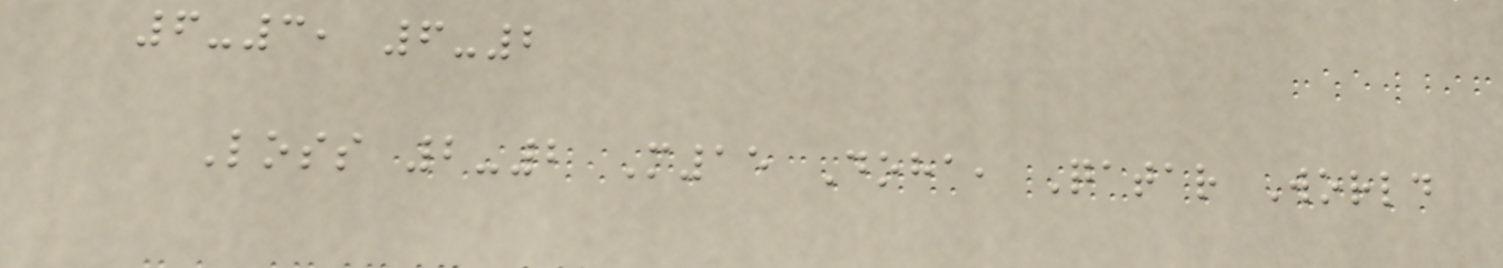6-3, 6-2
Loss 2-2 M15 Doha, Qatar World
